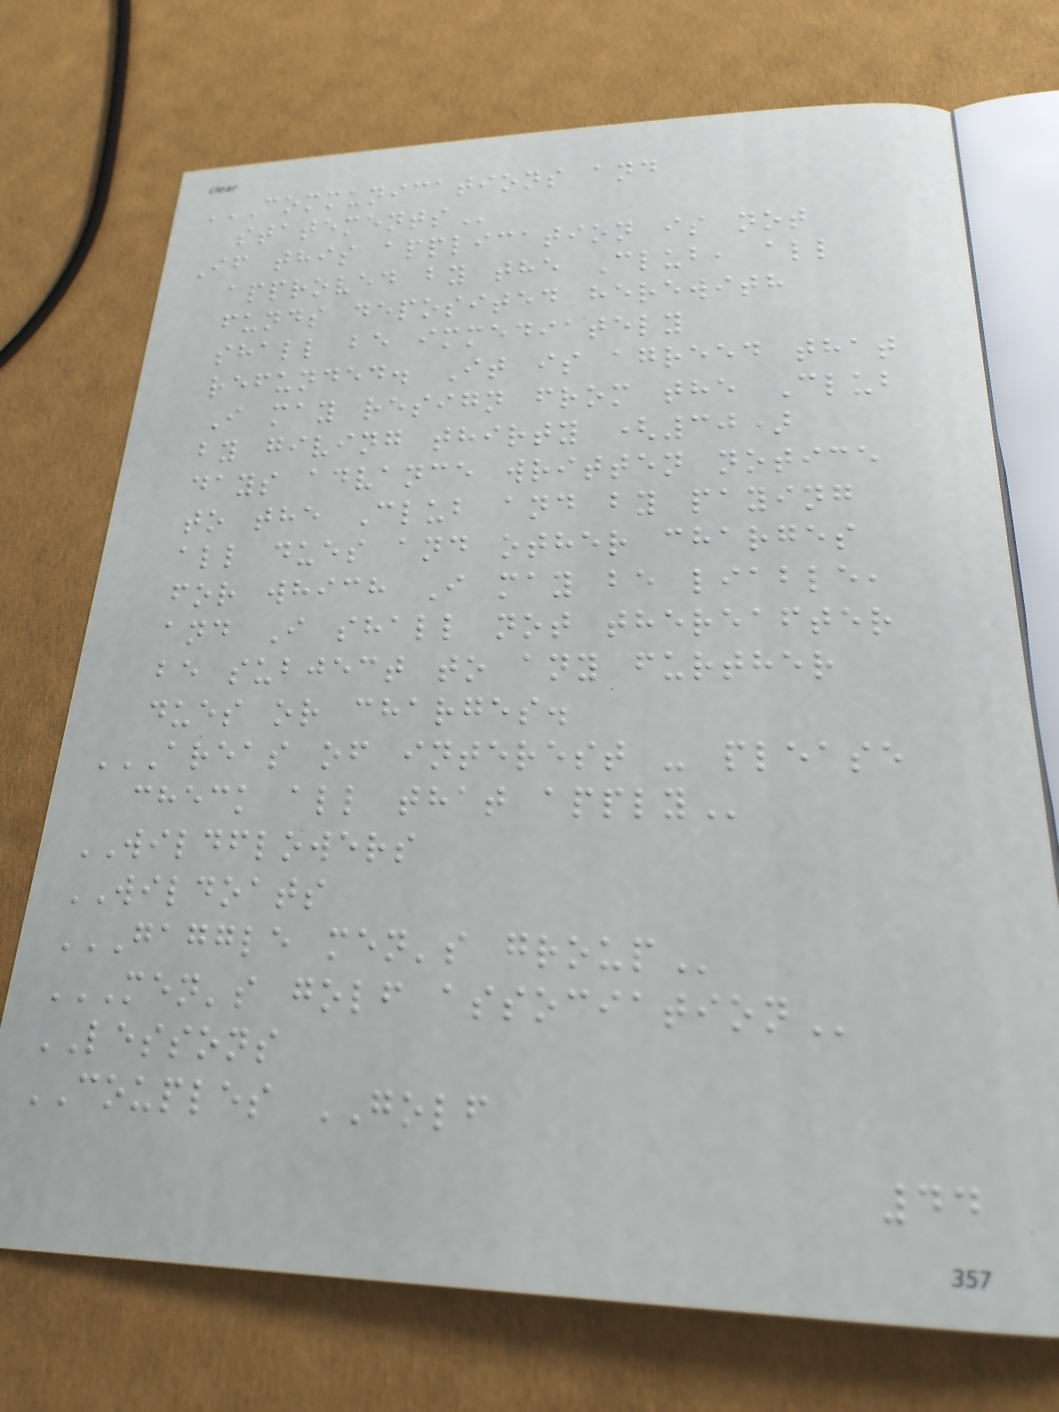COMMUNICATIONS AND
STATEMENTS
If this application is not
approved by the Club, all
funds deposited herewith
shall be immediately
refunded. It is agreed that
I may resign from the Club
by giving thirty (30)
days advance written notice
to the Club and by paying
all dues and other charges
for which I may be liable,
and I shall not thereafter
be subject to any further
dues or charges.
AREAS OF INTEREST - PLEASE
CHECK ALL THAT APPLY
WILDFLOWERS
WILDOATS
GAGGLE MEN'S GROUP
MEN'S GOLF ASSOCIATION
LESSONS
COUPLES GOLF
44
